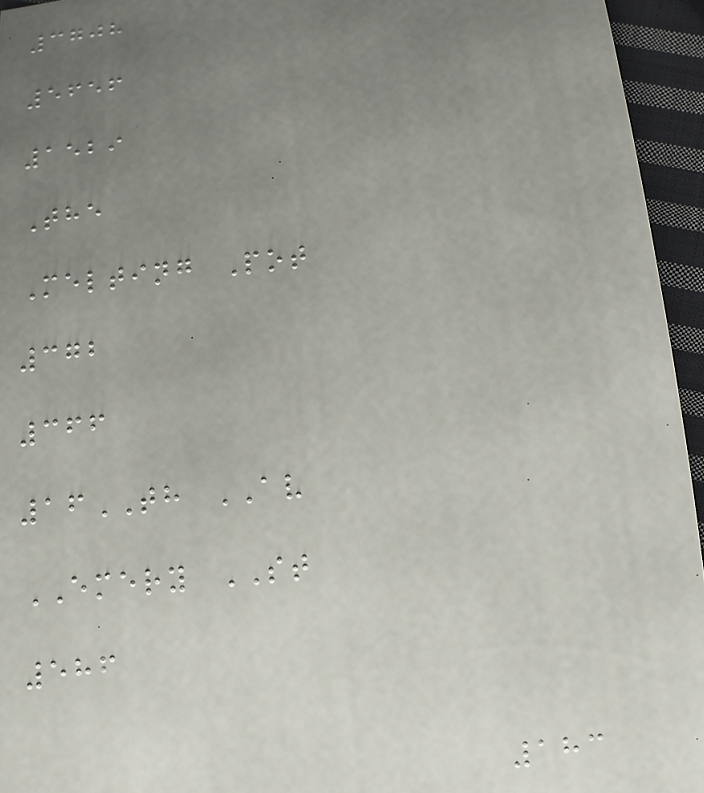3708
5656
1529
The
Melting Pot
372
366
16TH AV
EMERY ST
586
183
